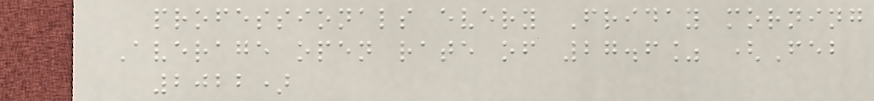professionals every Friday morning
Average open rate of 27.6% (Feb
2022)
